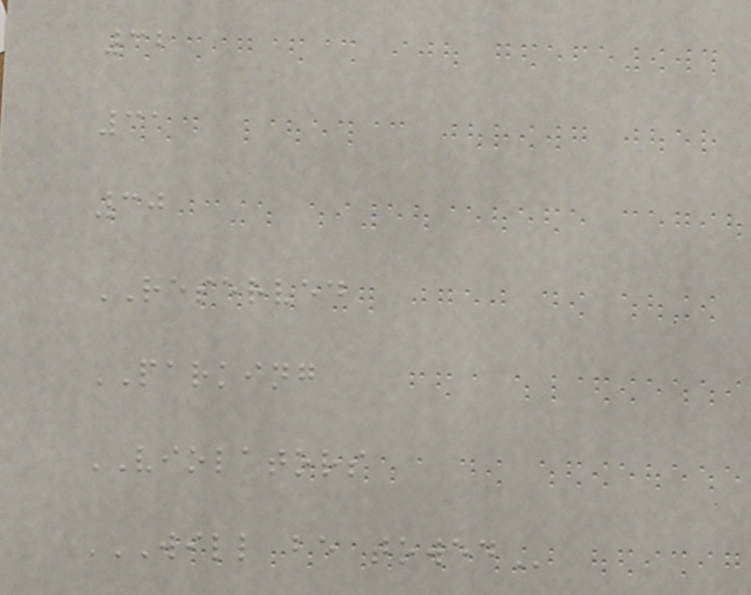32
31
30
RESERVED
PARKING
VIOLATORS
WILL BE TOWED
